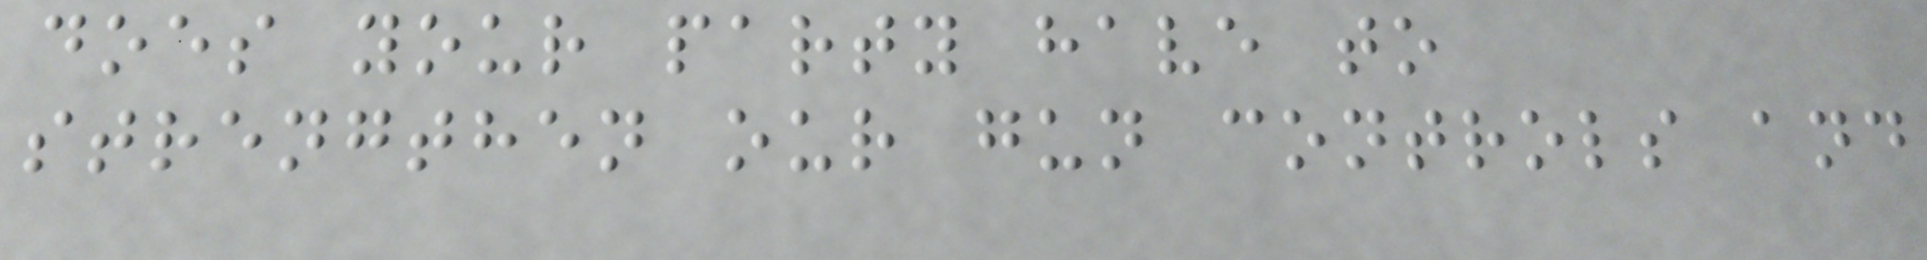does your party have to
strengthen our gun controls and
